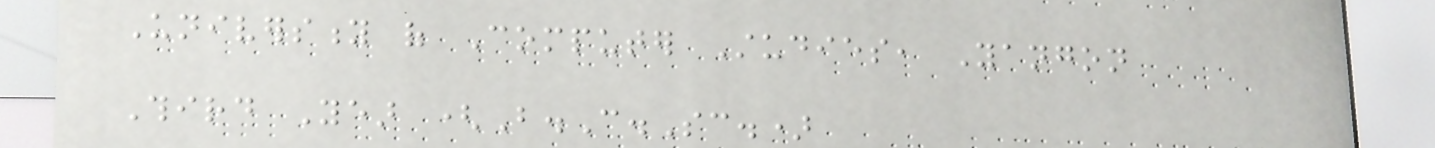University of Computer Studies, Yangon
Third Year (B.C.Sc.)
